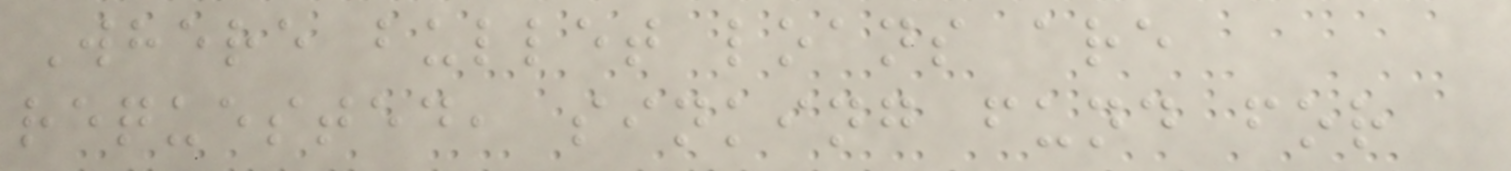Where bullet loans are
requested, sinking fund for
